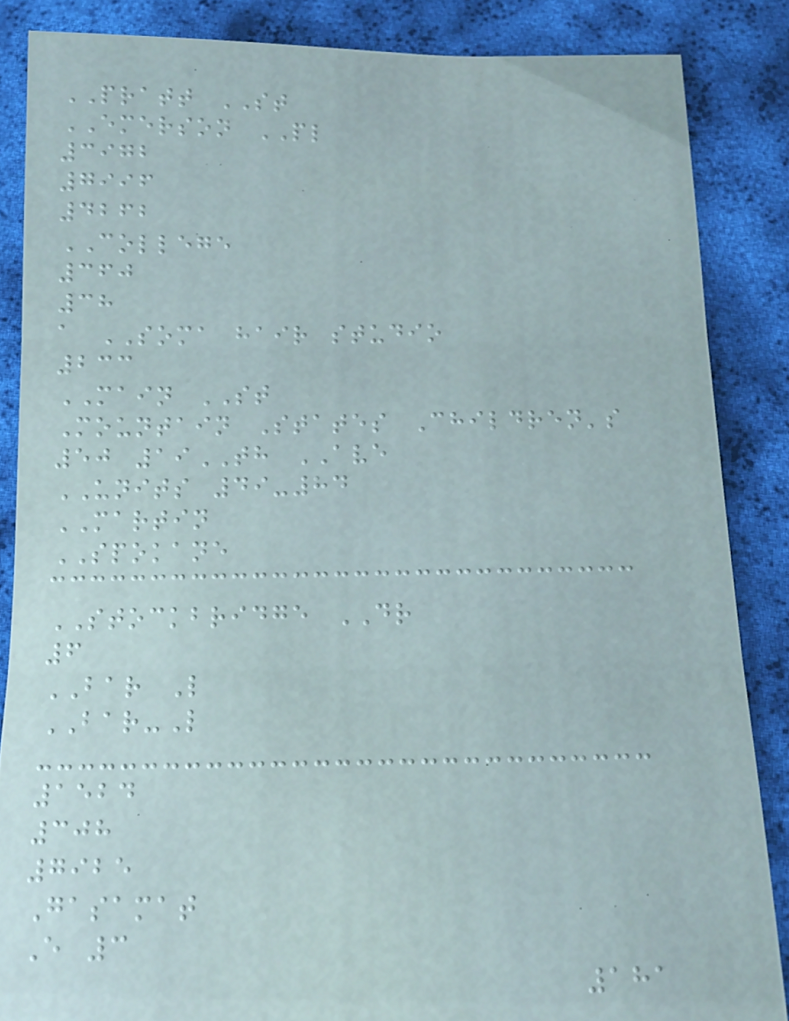PRATT ST
EMERSON PL
3972
7996
4262
COLLEGE
360
38
a SOMA hair studio
233
MAIN ST
Mountain States Children's
50 19TH AVE
UNITS 49-84
MARTIN
SPOKANE
STOCKBRIDGE DR
6
BAR L
BAR-L
1524
308
7925
Gasamat
E 3
181
